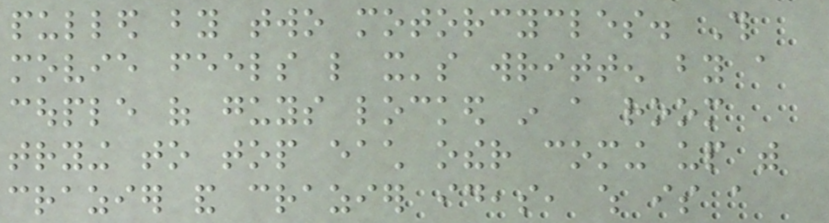pulled by two motorcycles. This
movie feels like it's written by a
couple of guys locked in a room
trying to top each other coming up with
crazier and crazier ideas, which is a
